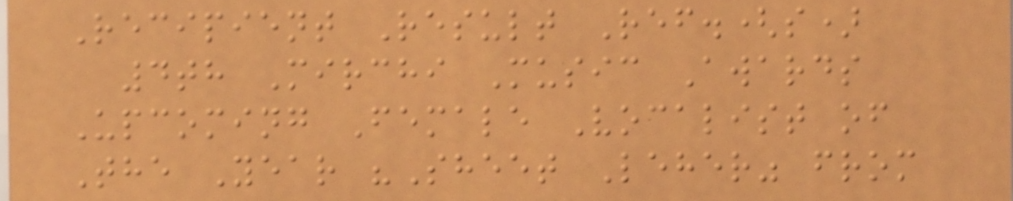Recipient Result Ref.(s)
4th Mirchi Music Awards
Upcoming Female Vocalist of
The Year "Sheet Leher" from
